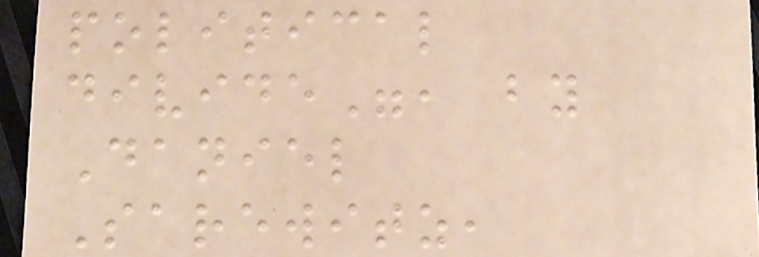political
divide", by
Daniel
Sarewitz,
